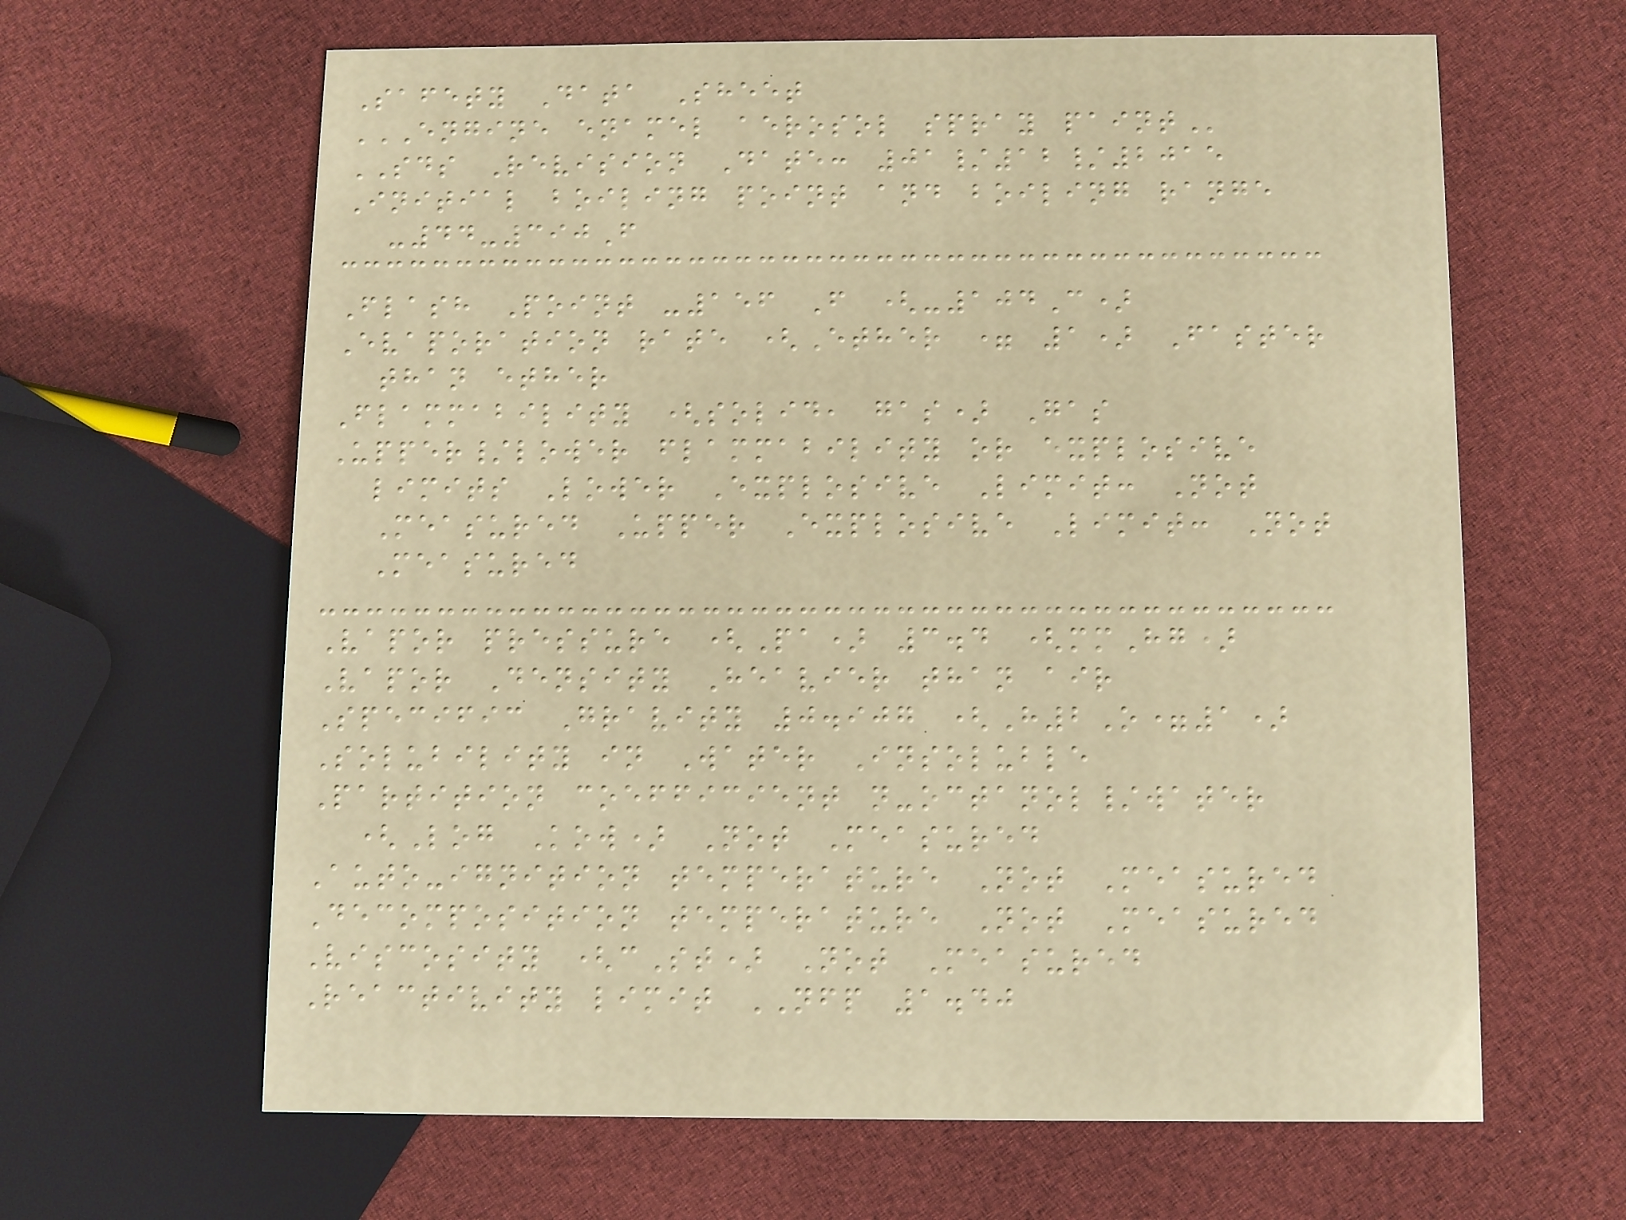Safety Data Sheet
ENGINE ENAMEL AEROSOL SPRAY PAINT
SDS Revision Date: 01/12/2015
Initial boiling point and boiling range
-44-390F
Flash Point -156 F (-104C)
Evaporation rate (Ether = 1) Faster
than ether
Flammability (solid, gas) Gas
Upper/lower flammability or explosive
limits Lower Explosive Limit: Not
Measured Upper Explosive Limit: Not
Measured
Vapor pressure (Pa) 3.4 (mmHg)
Vapor Density Heavier than air
Specific Gravity 0.907 (H2O=1)
Solubility in Water Insoluble
Partition coefficient n-octanol/water
(Log Kow) Not Measured
Auto-ignition temperature Not Measured
Decomposition temperature Not Measured
Viscosity (cSt) Not Measured
Reactivity limit NFP 1.40
